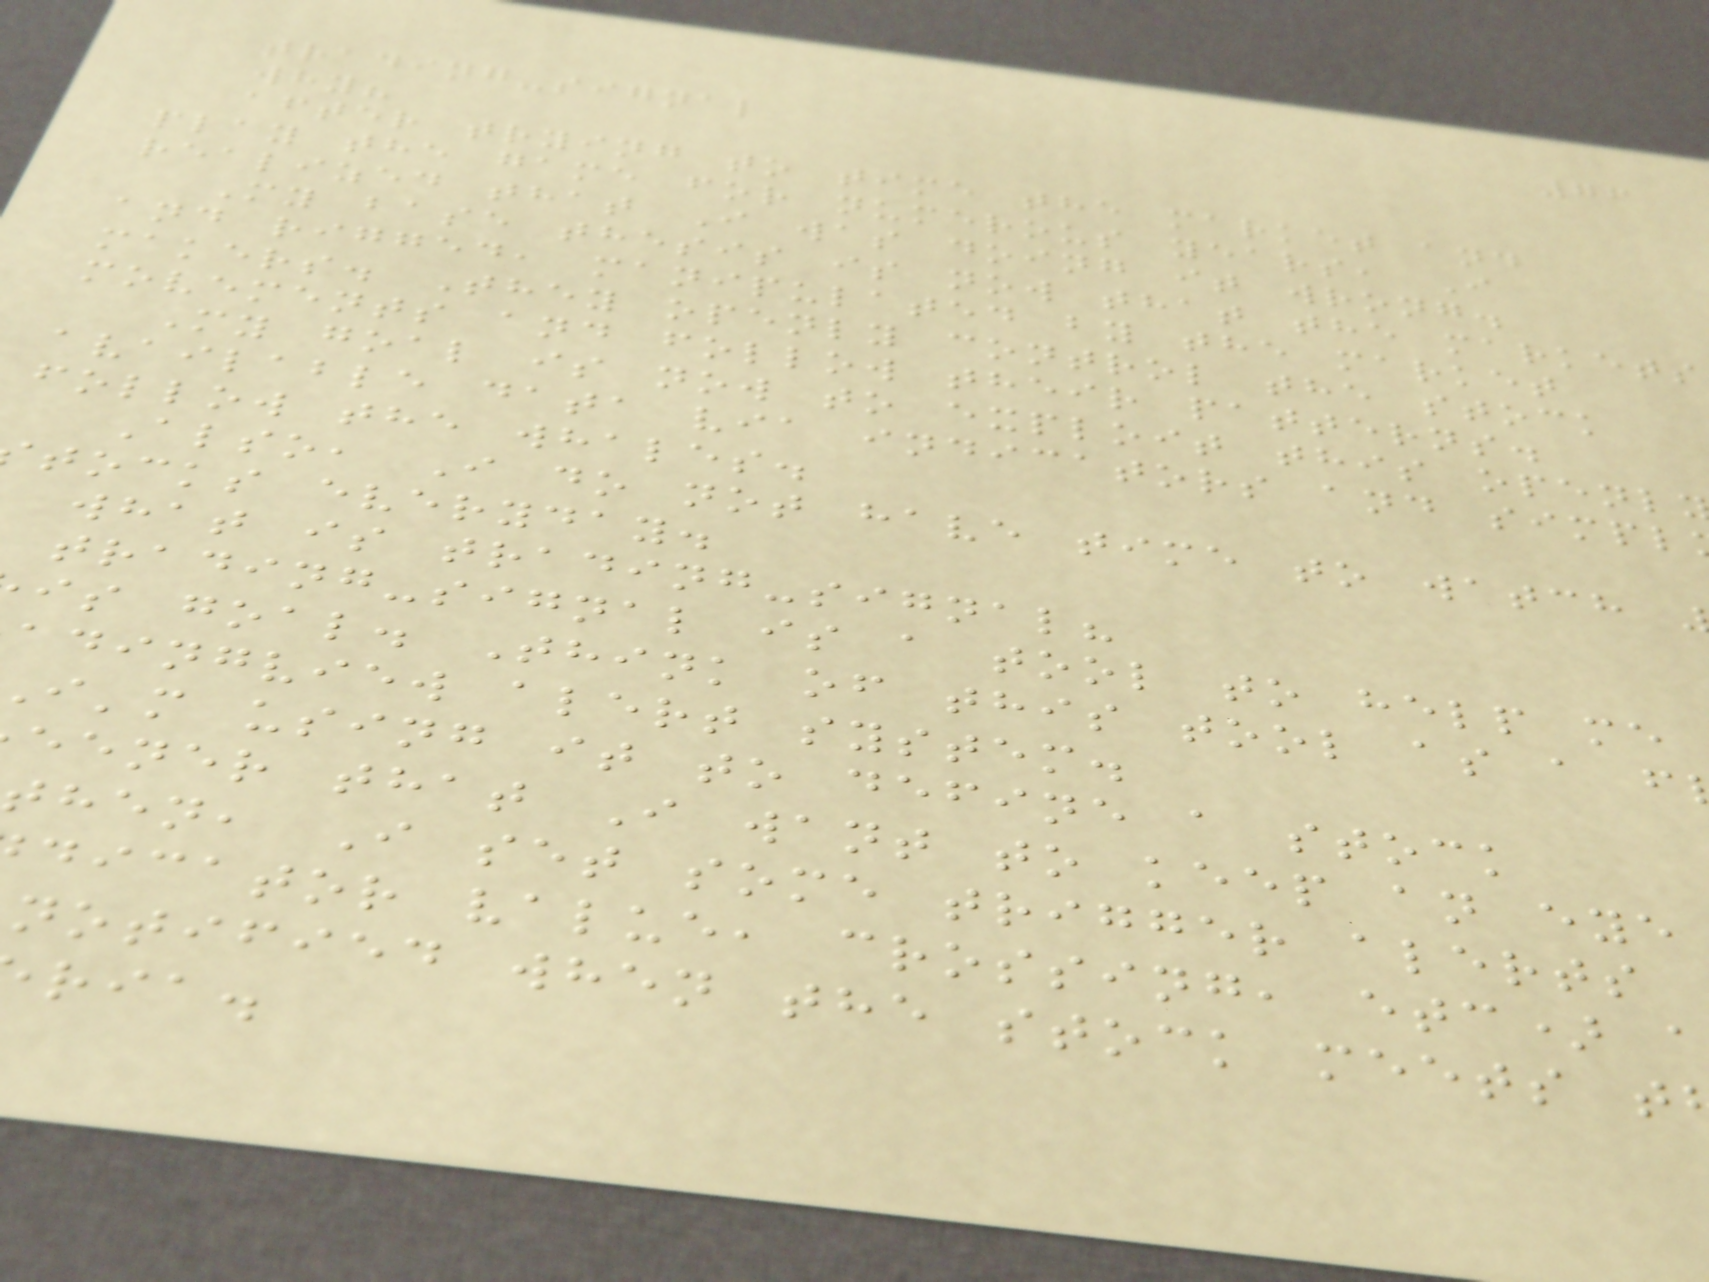76
trading-signal
why?
after trying to time the market and
play the game for numerous years, I
realized that I was doing it wrong.
My base thesis is now that the markets
and rigged, manipulated by the market
makers. They openly control the stock
movements and follow their patterns.
My goal is now to exploit this openl
available data via indicators and simpl
follow the whales.
Also, I do not have time to watch
tocks everyday.
what is trading-signal?
trading-signal is a tool to help me
is goal. Think of this tool as a f
adingview alert system.
i'm using it to define a stock
eener that I want to keep an eye
then, I set some trigger alerts
dicator value, crossing, etc) a
notified when the stock meets t
ria.
